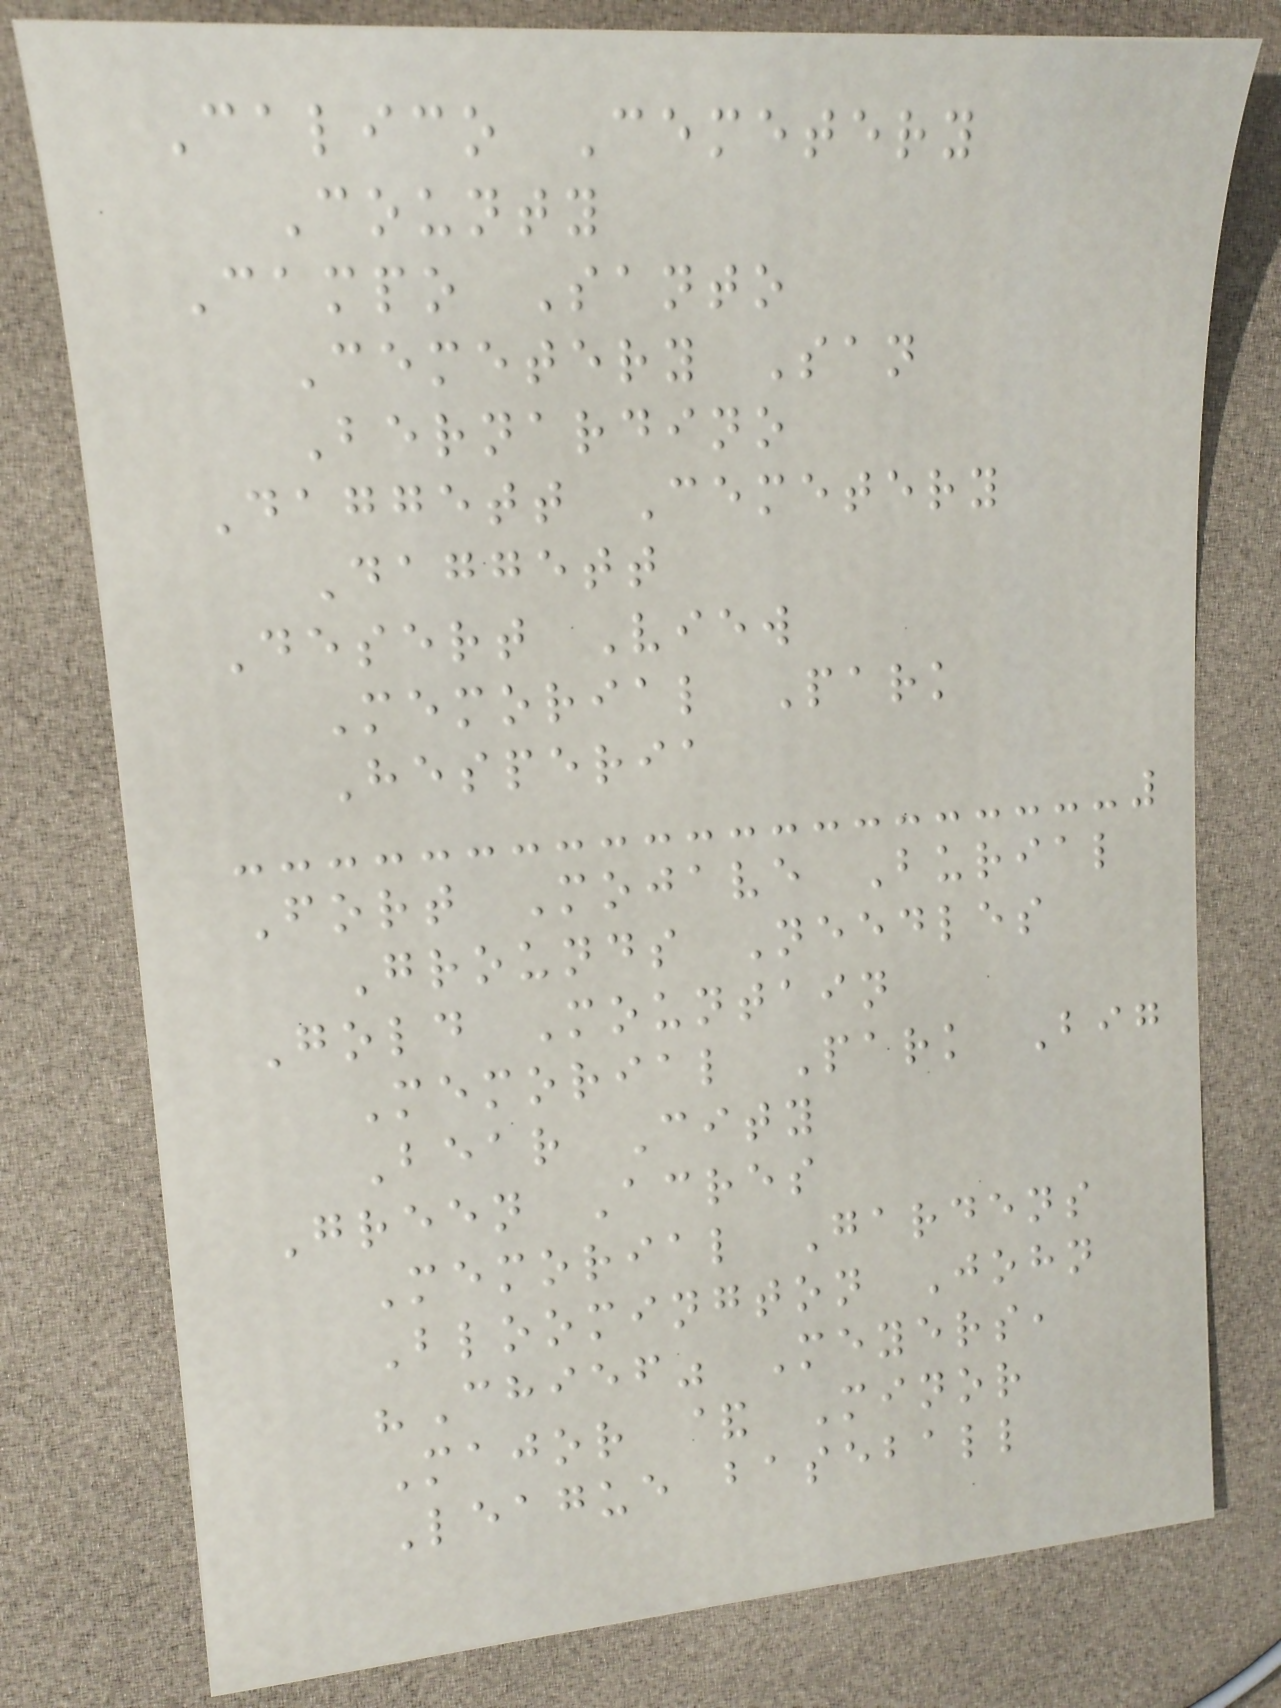Calico Cemetery
County
Campo Santo
Cemetery San
Bernardino
Daggett Cemetery
Daggett
Desert View
Memorial Park
Hesperia
Fort Mojave Burial
Grounds Needles
Gold Mountain
Memorial Park Big
Bear City
Green Acres
Memorial Gardens
Bloomington John
"Chief" Meyers,
Major & Minor
League baseball
